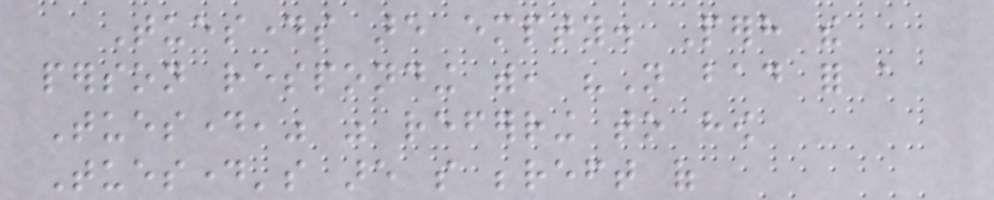Tuesdays are empty. Perhaps the
person responding with, "Not bad for a
Tuesday," was referring to how
Tuesday's are so bereft of
